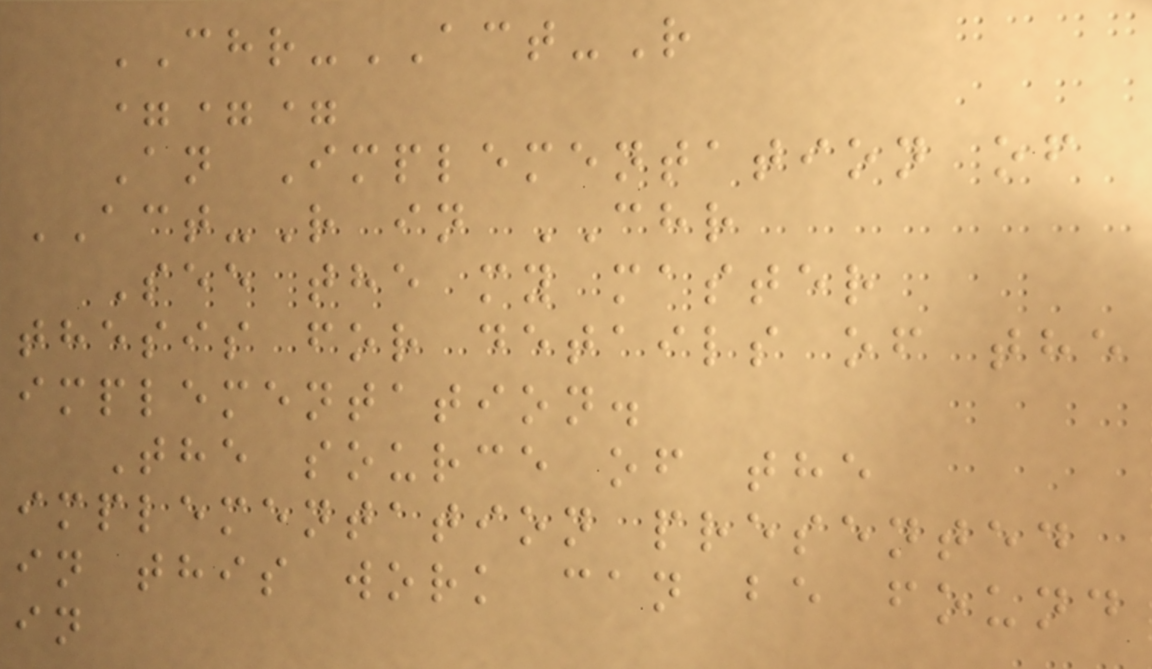CHR-ACT-R
===
An Implementation of
ACT-R in CHR
See the my master
thesis for details of the
implementation.
The source of the
implementation presented
in this work can be found
in
